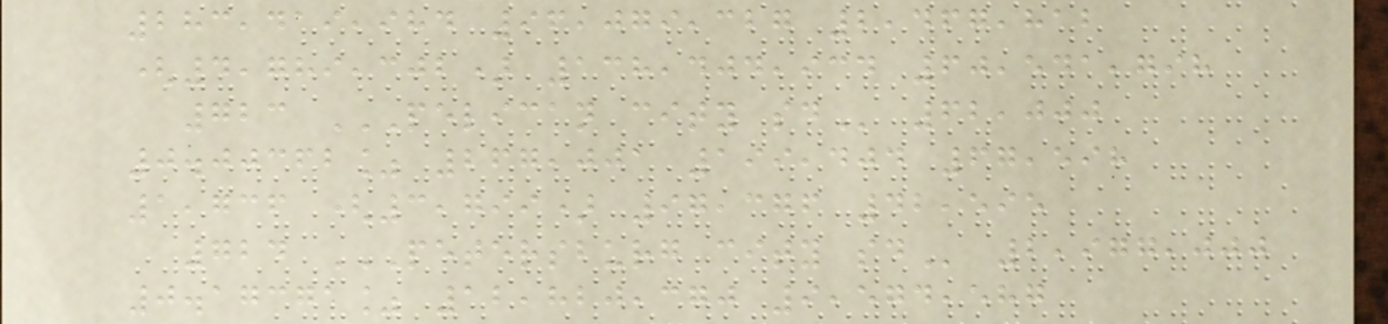283,419,984 96,079,327 2,467,812
(4,789,302) 138,404,934 60,541,798
723 PELICAN CITY SD 62,000
0.00362% 267,001 199,404 67,598
1,736 (3,799) 97,376 42,595
724 PETERSBURG CITY SD 2,977,000
0.17371% 12,820,370 9,574,587
